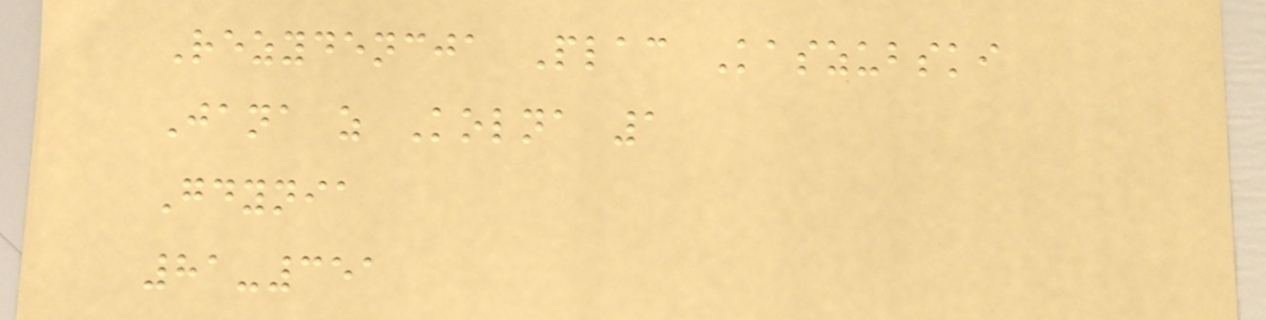Rezydencja Plac Kaszubski
Jana z Kolna 1
Gdynia
81-351
